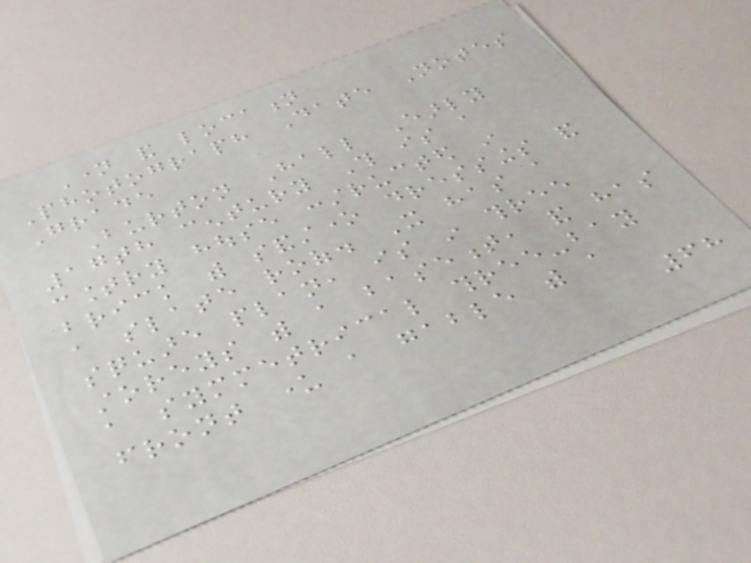Name and location
Photograph Date Notes
Grade
Burton Hall Early
17th century This is a
country house constructed in
brick with sandstone dressings and
a slate roof. It has a
square plan, is in three
storeys with a basement, and has
a symmetrical three-bay
front under a gable with a
68
